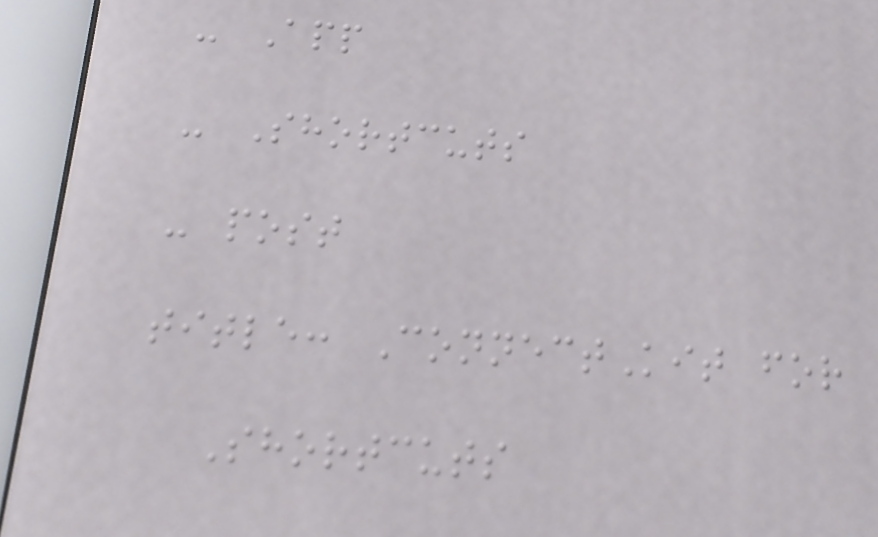- App
- Shortcuts
- post
title: ConnectKit for
Shortcuts
